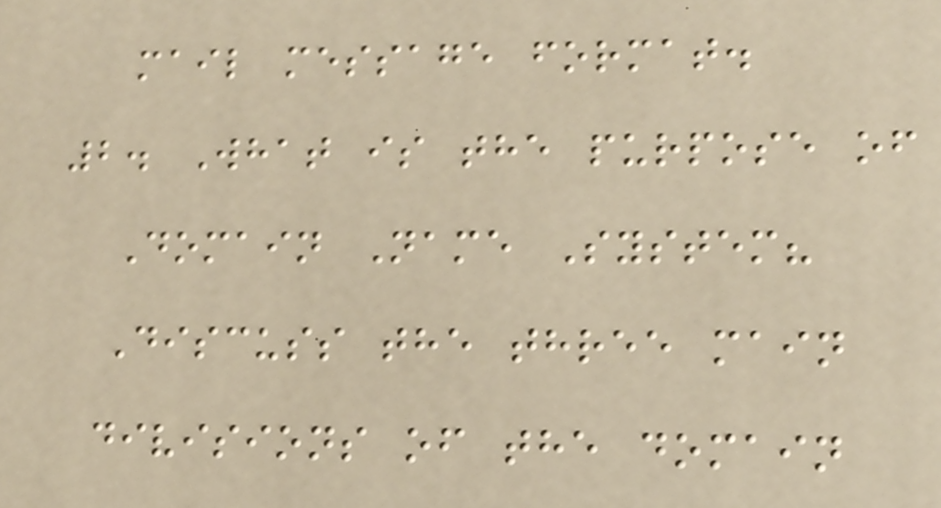mail message format.
2. What is the purpose of
Domain Name System?
Discuss the three main
divisions of the domain
